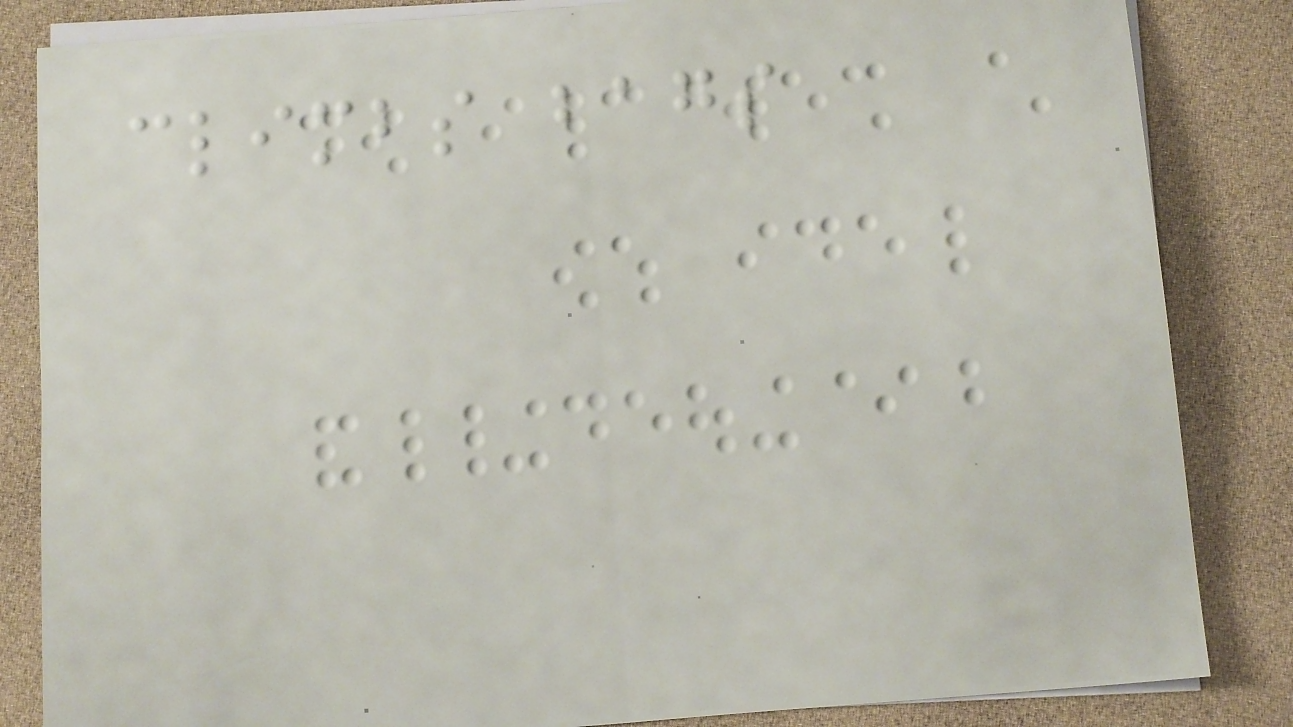climbs bags
